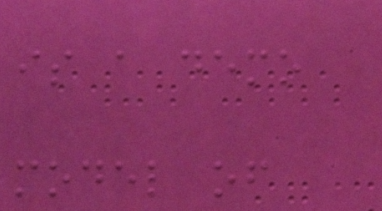is a demo
model of
